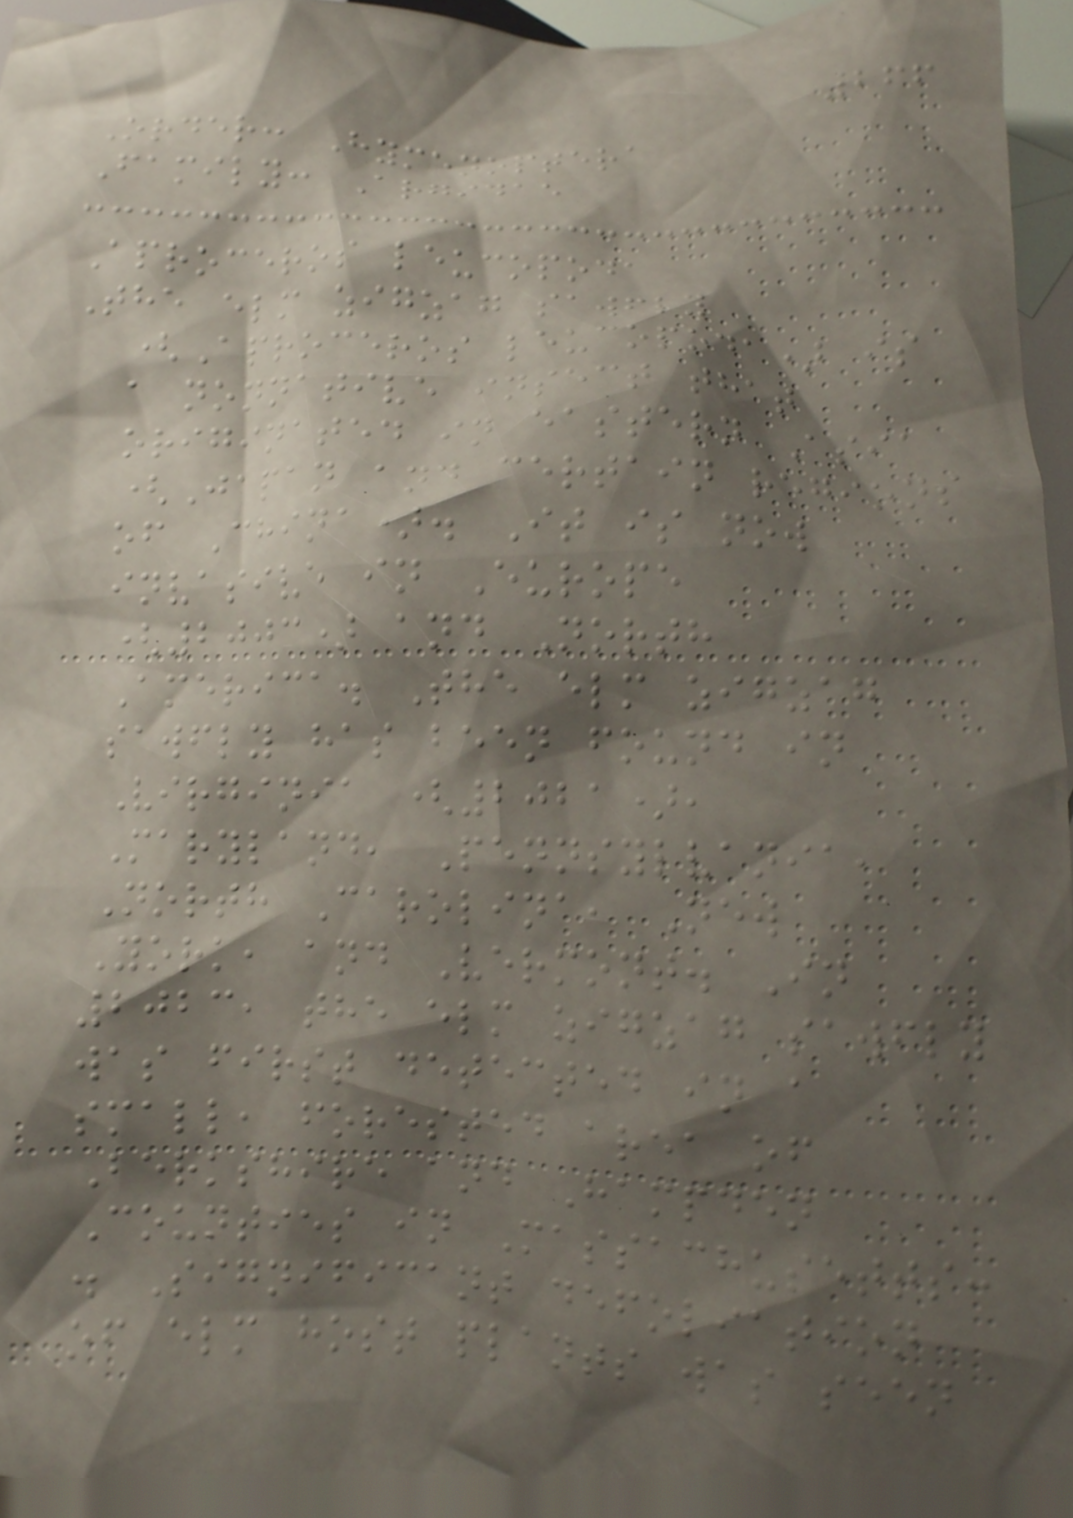266
Order: Hymenoptera
Family: Argidae
Aproceros leucopoda
The elm zigzag sawfly
(Aproceros leucopoda) is
a nonnative insect that
originated in eastern Asia
(Japan and certain regions
of China). It is now
invasive in Europe
(2003) and North
America. The elm zigzag
sawfly has been found in
Virginia (2021),
Maryland, Pennsylvania,
North Carolina, New
York, and Vermont. In
2023, the elm zigzag sawfly
was first detected in a
small, forested area of
Berkshire and Hampden
Counties in Massachusetts:
. Significant defoliation
of elm host plants was seen
